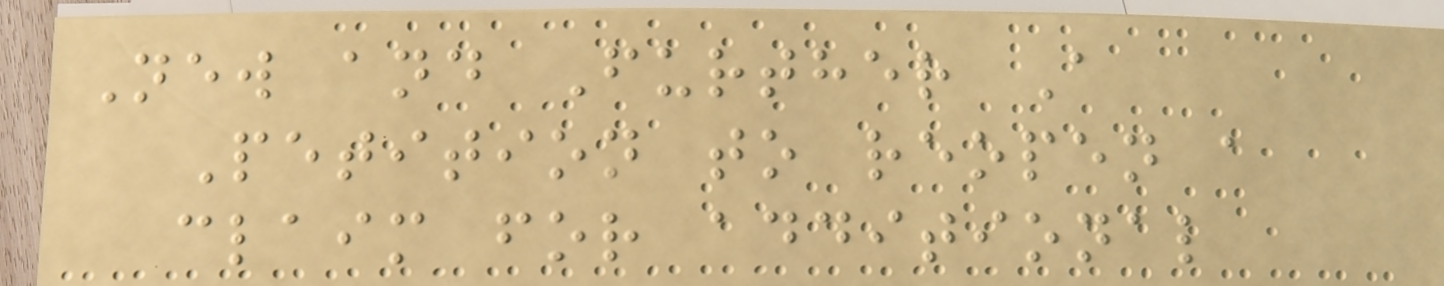New and Further A
Petition to reopen a
claim for additional
